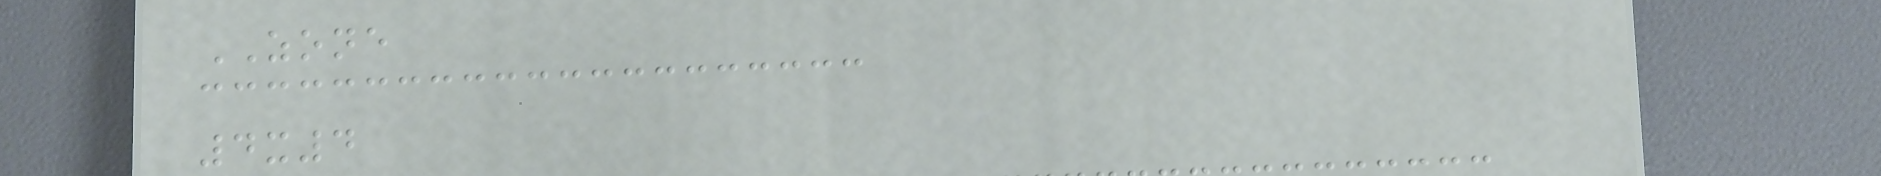ZONE
4x4
